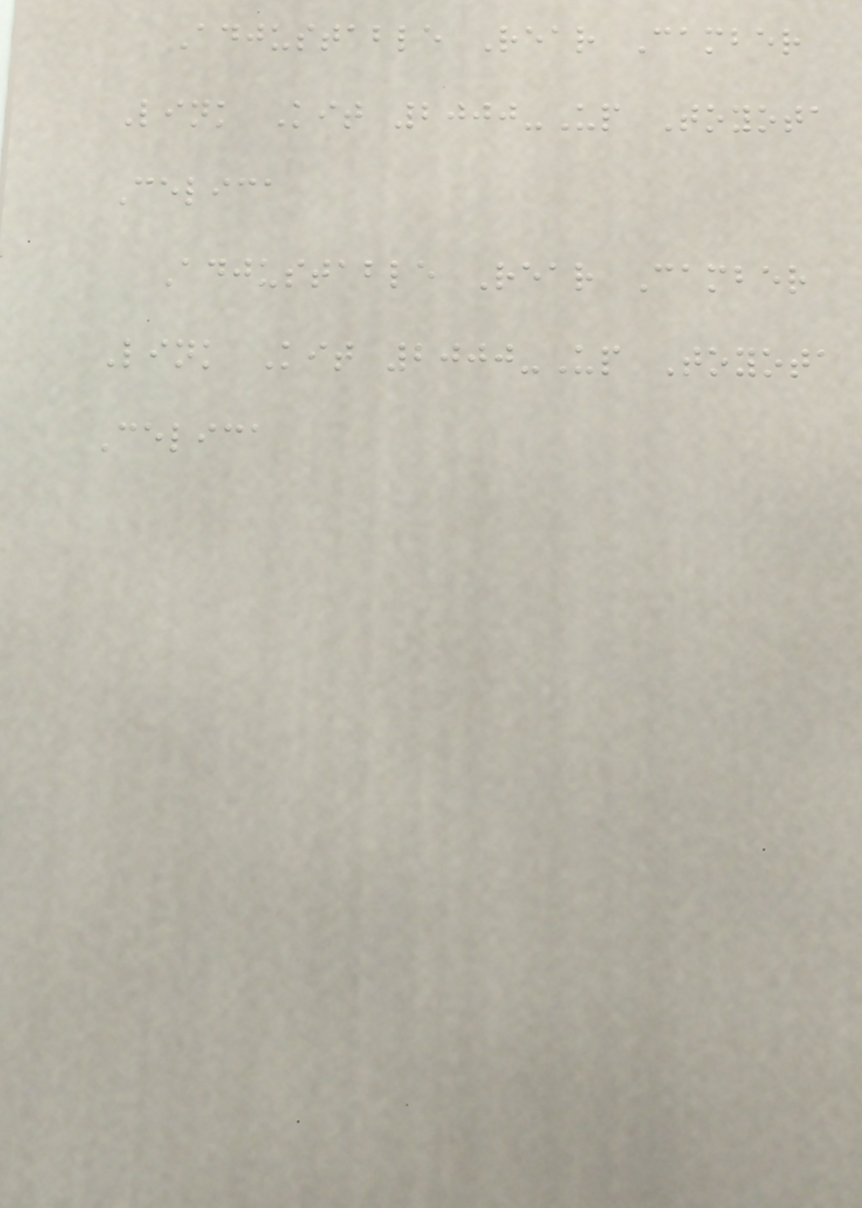Adjustable Rear Camber
Link Kit 2000-Up Toyota
Celica
Adjustable Rear Camber
Link Kit 2000-Up Toyota
Celica
